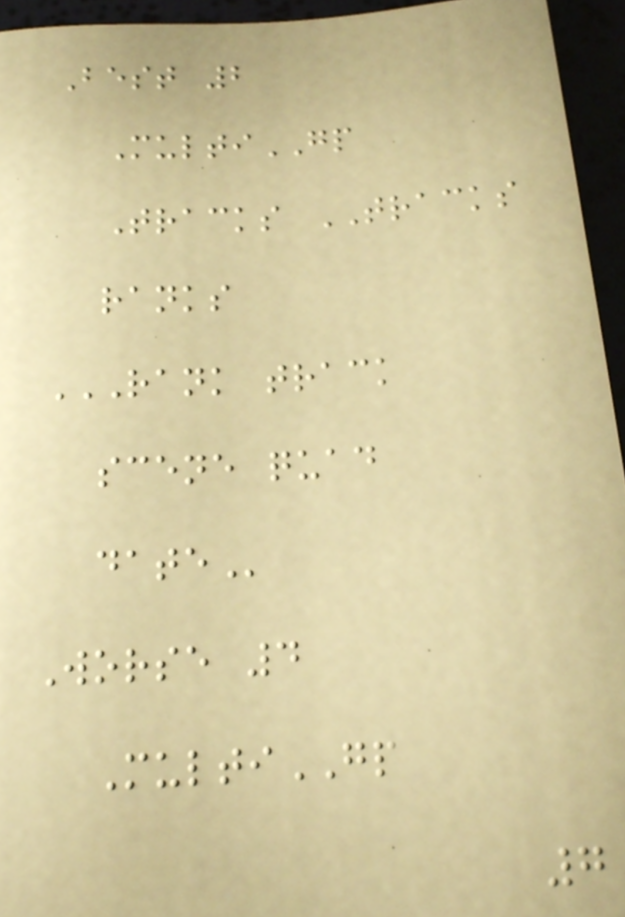Best 2
MultiGP
Tracks TRACKS
ranks
RANK TRACK
SCENE QUAD
DATE
Worse 4
MultiGP
7
